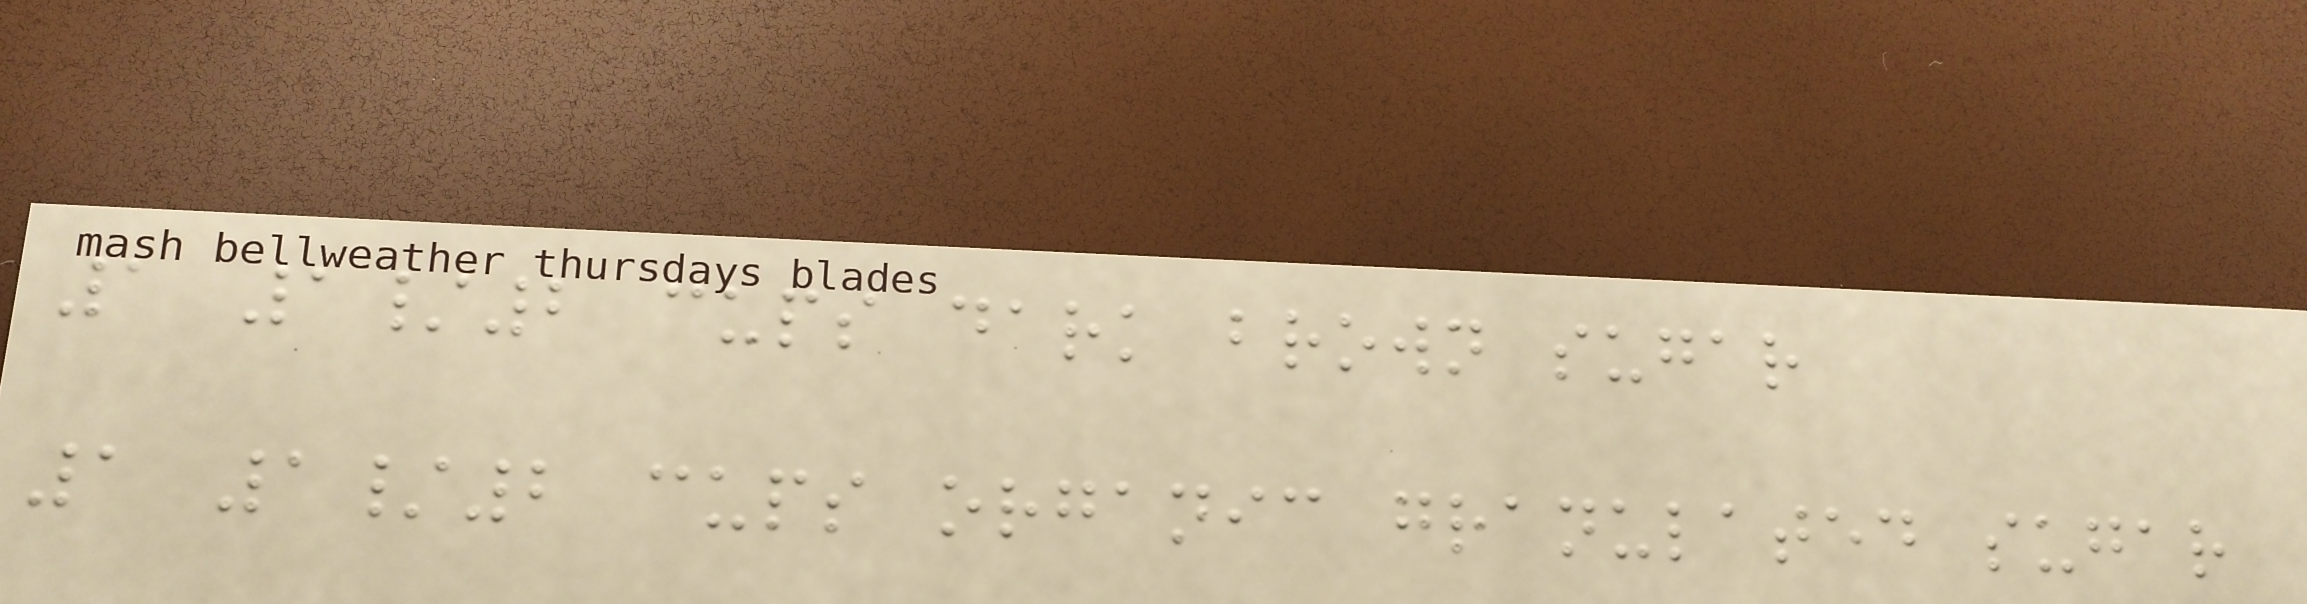1 1/2 cups dark brown sugar
1 1/2 cups organic granulated sugar
